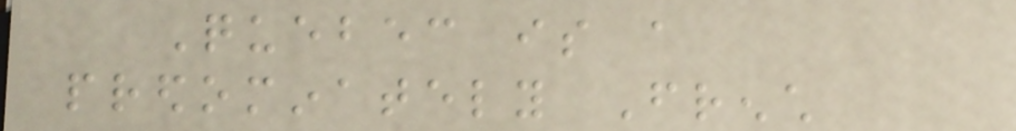Quebec is a
predominately French
